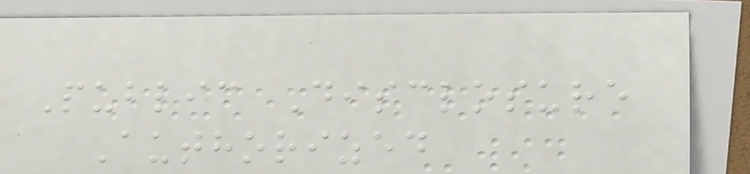Public Disclosure
Authorized
